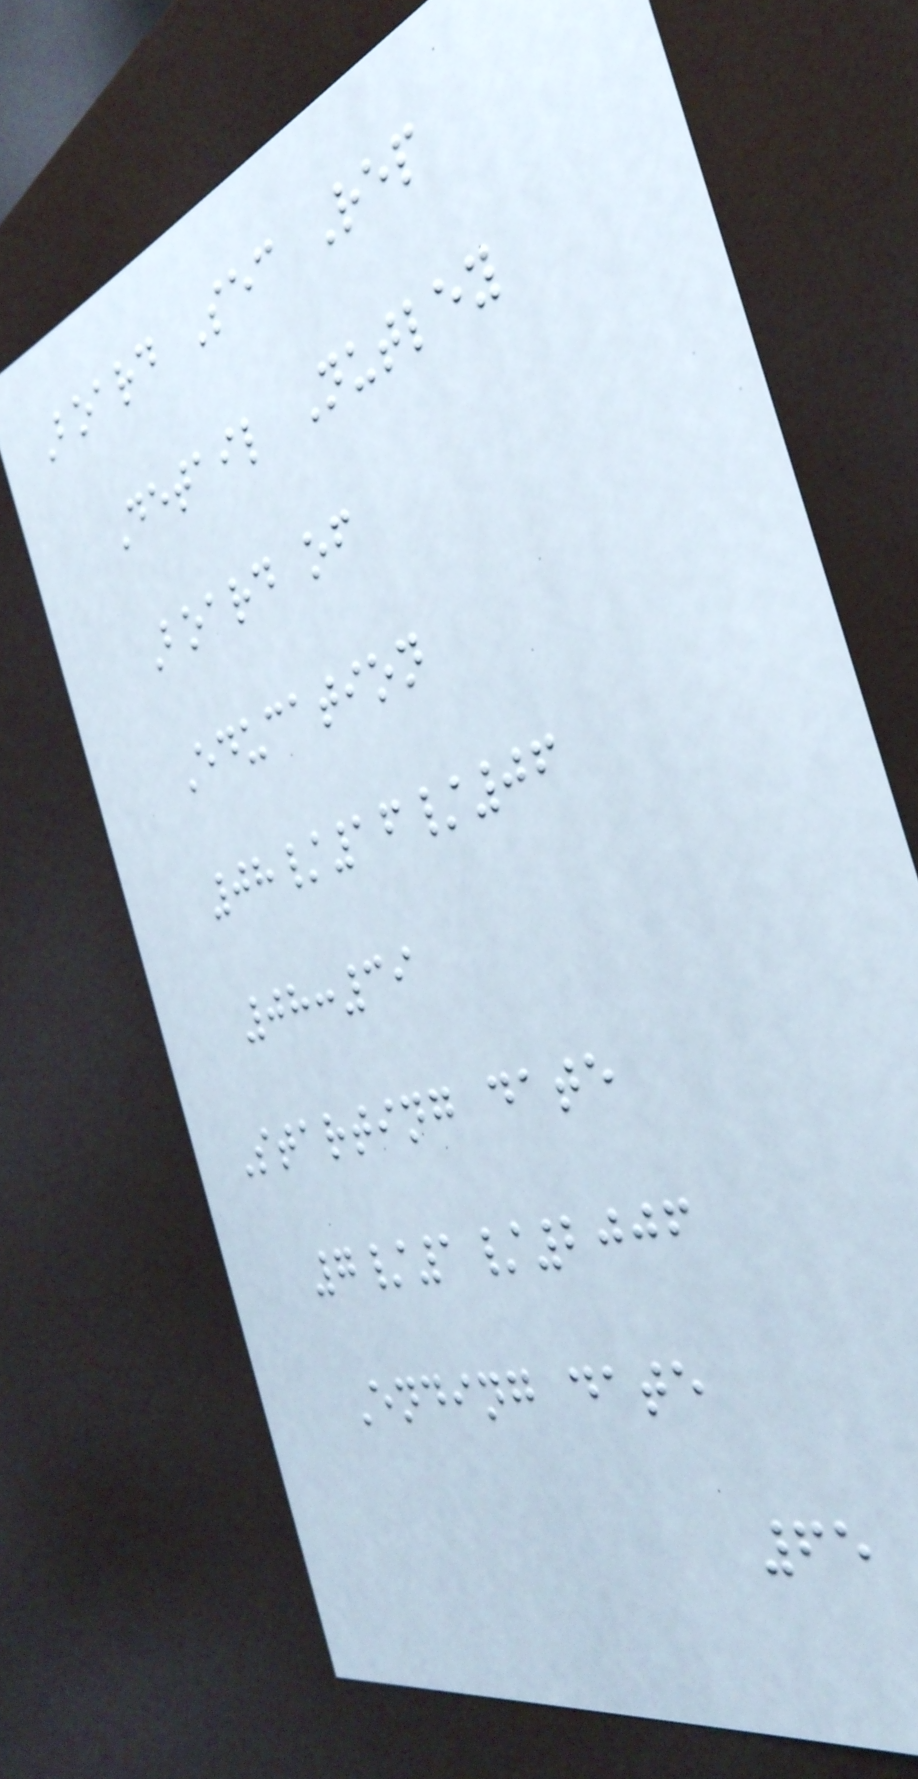Board Sec Rep
Detail Nutley
Board of
Education
08/16/06
08:39
Starting date
7/1/2006
Ending date
65
